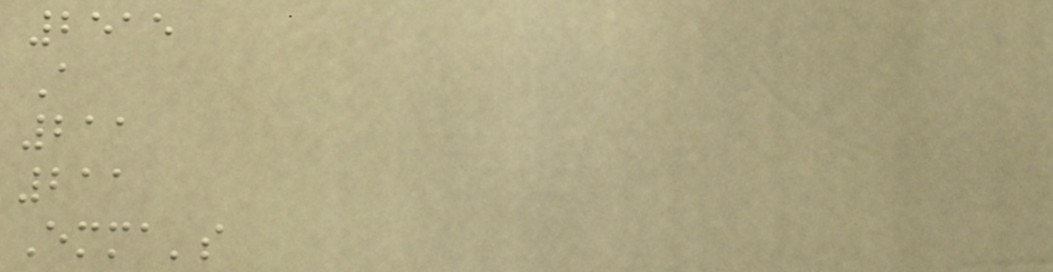2515
A
211
211
Emma's
